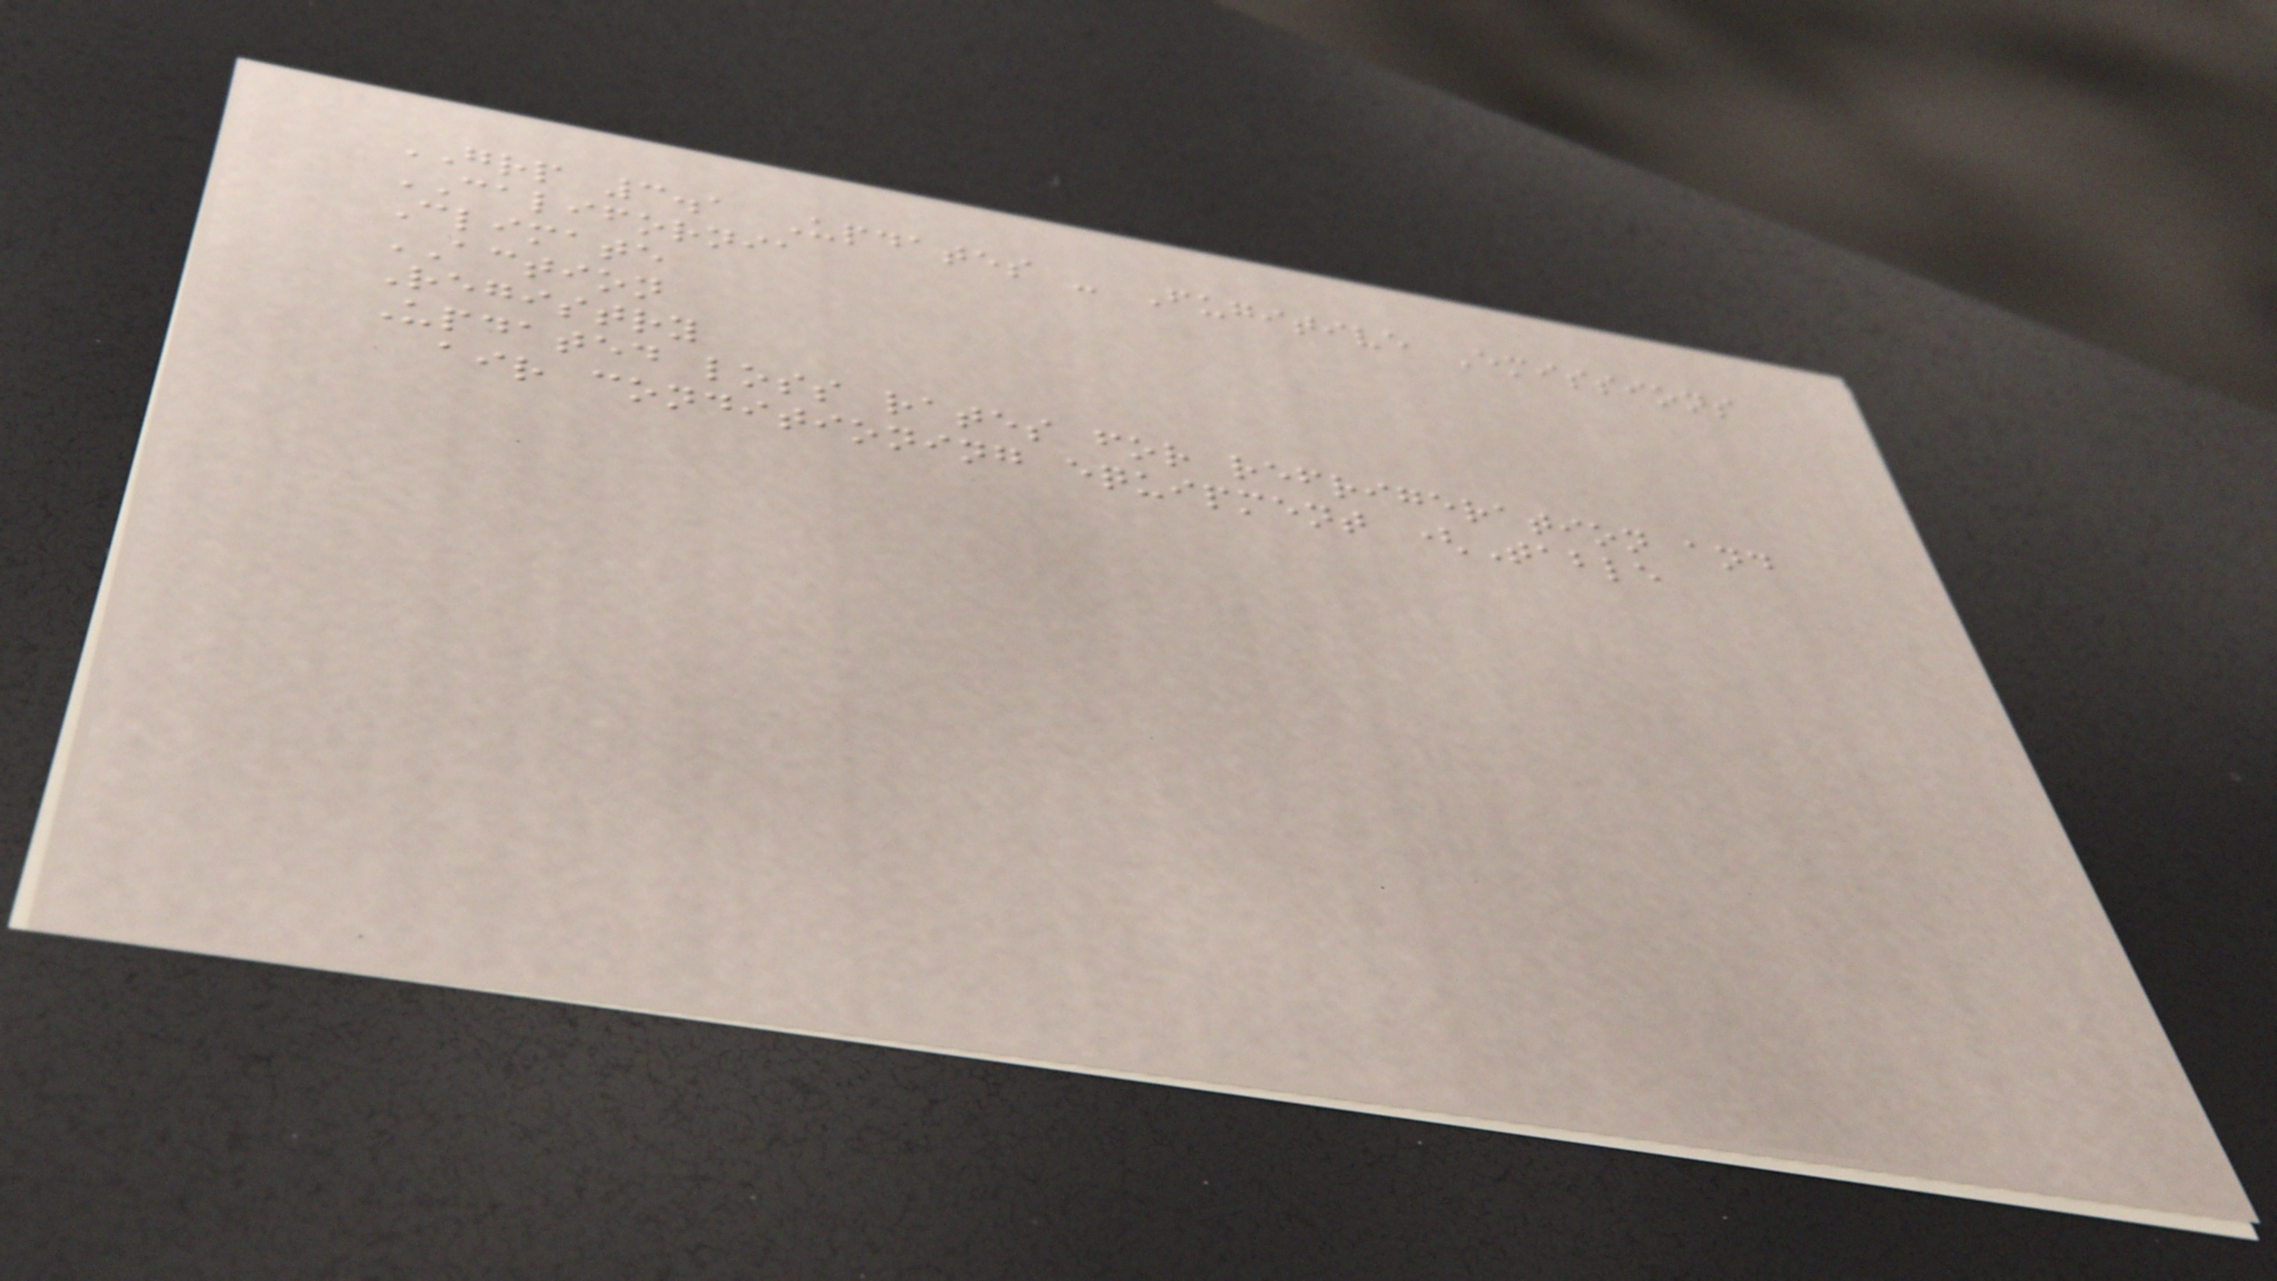GRP 3.1 Updates - Fugitive Emissions
CALIFORNIA
Climate
ACTION
Registry
Updated loss rates for refrigeration and
air conditioning equipment (Table
